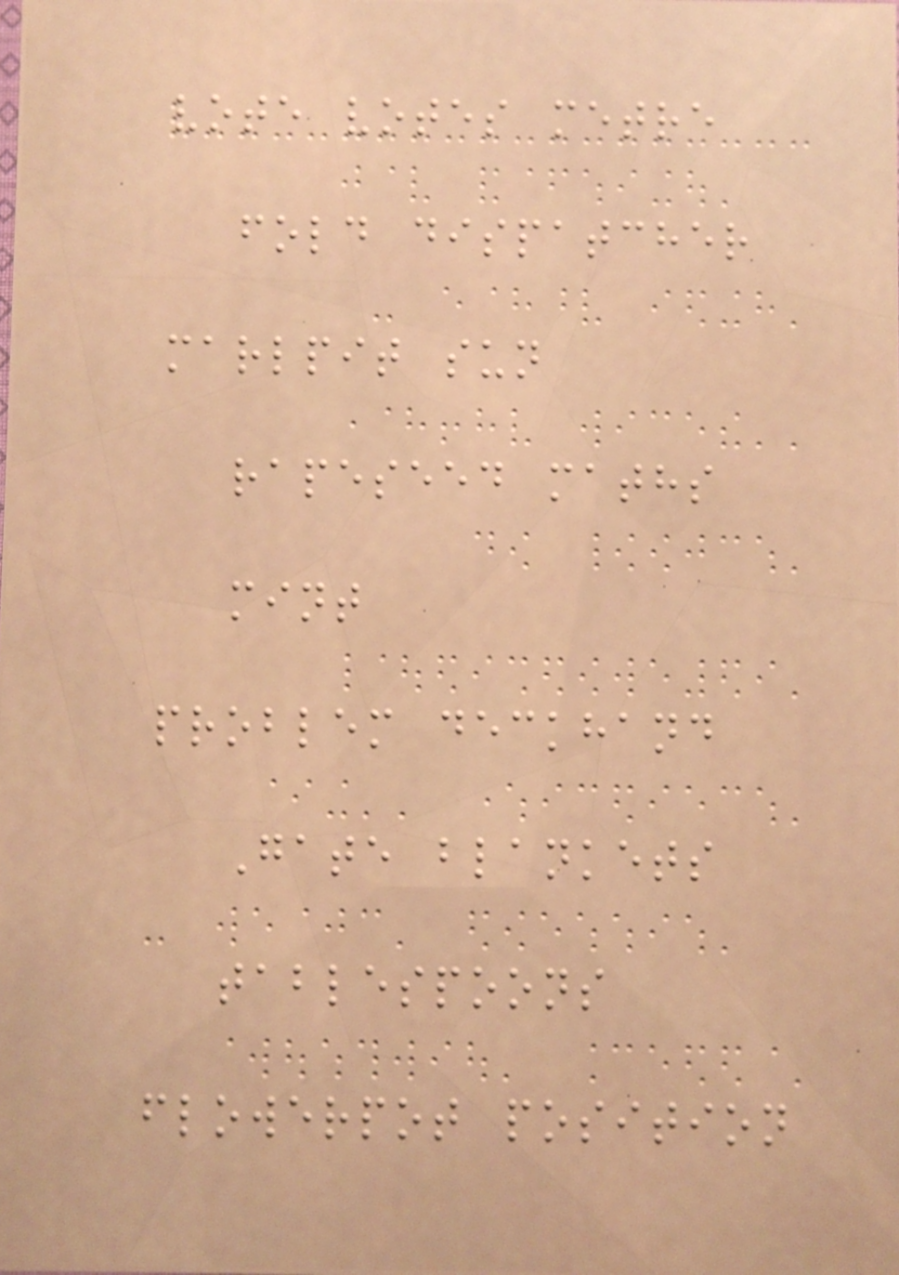vote votes metre
fold dispatcher
marlpit sun
rapeseed maths
mint
problem deckhand
Gate blankets
tablespoons
flowerpot position
